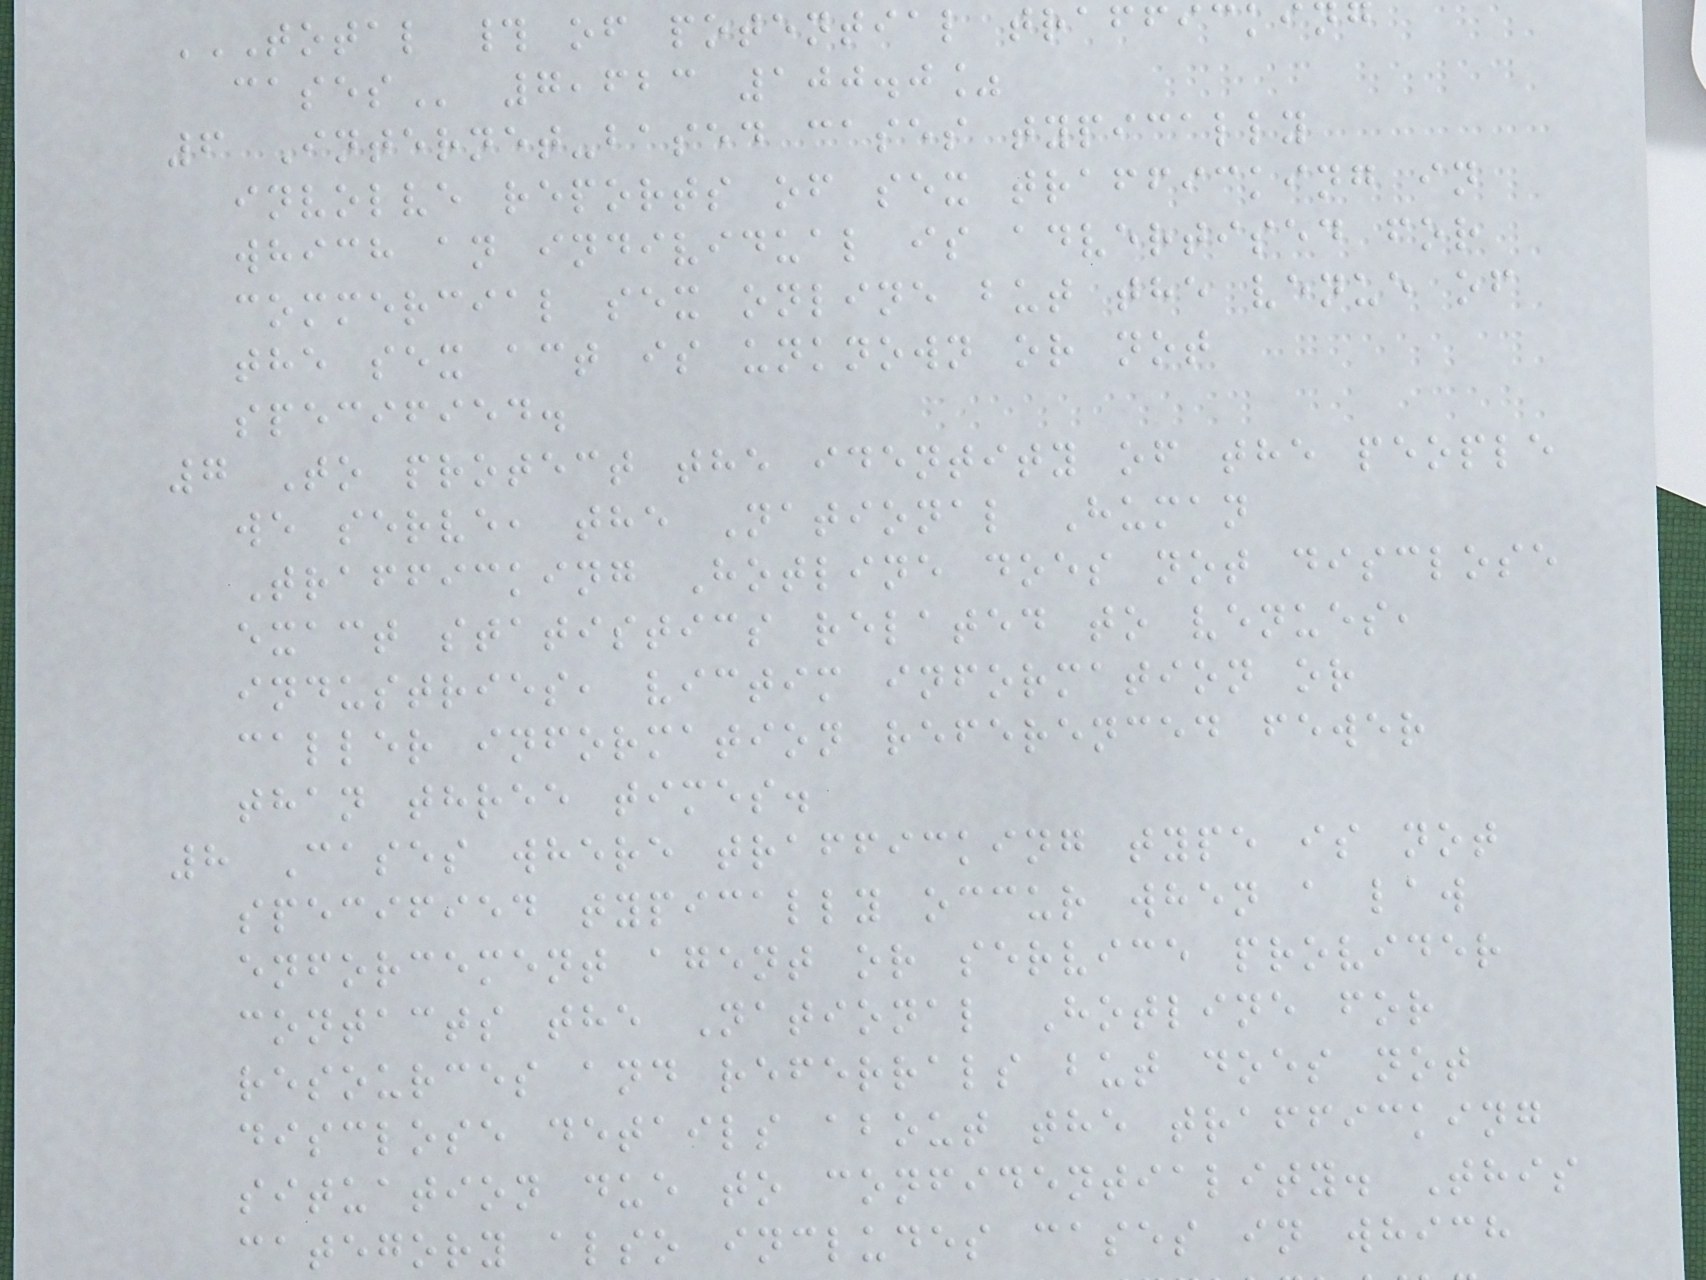7,623 100.0%
6 Internet-based cases typically
involve reports of sex trafficking in
which an individual is advertised for
commercial sex online but the venue of
the sex act is unknown or not
specified.
7 To protect the identity of the people
we serve, the National Human
Trafficking Hotline does not disclose
exact statistics related to venues,
industries, victim information or
caller information referenced fewer
than three times.
8 Cases where trafficking type is not
specified typically occur when a law
enforcement agent or service provider
contacts the National Hotline for
resources and referrals but does not
disclose details about the trafficking
situation due to confidentiality. This
category also includes cases in which
